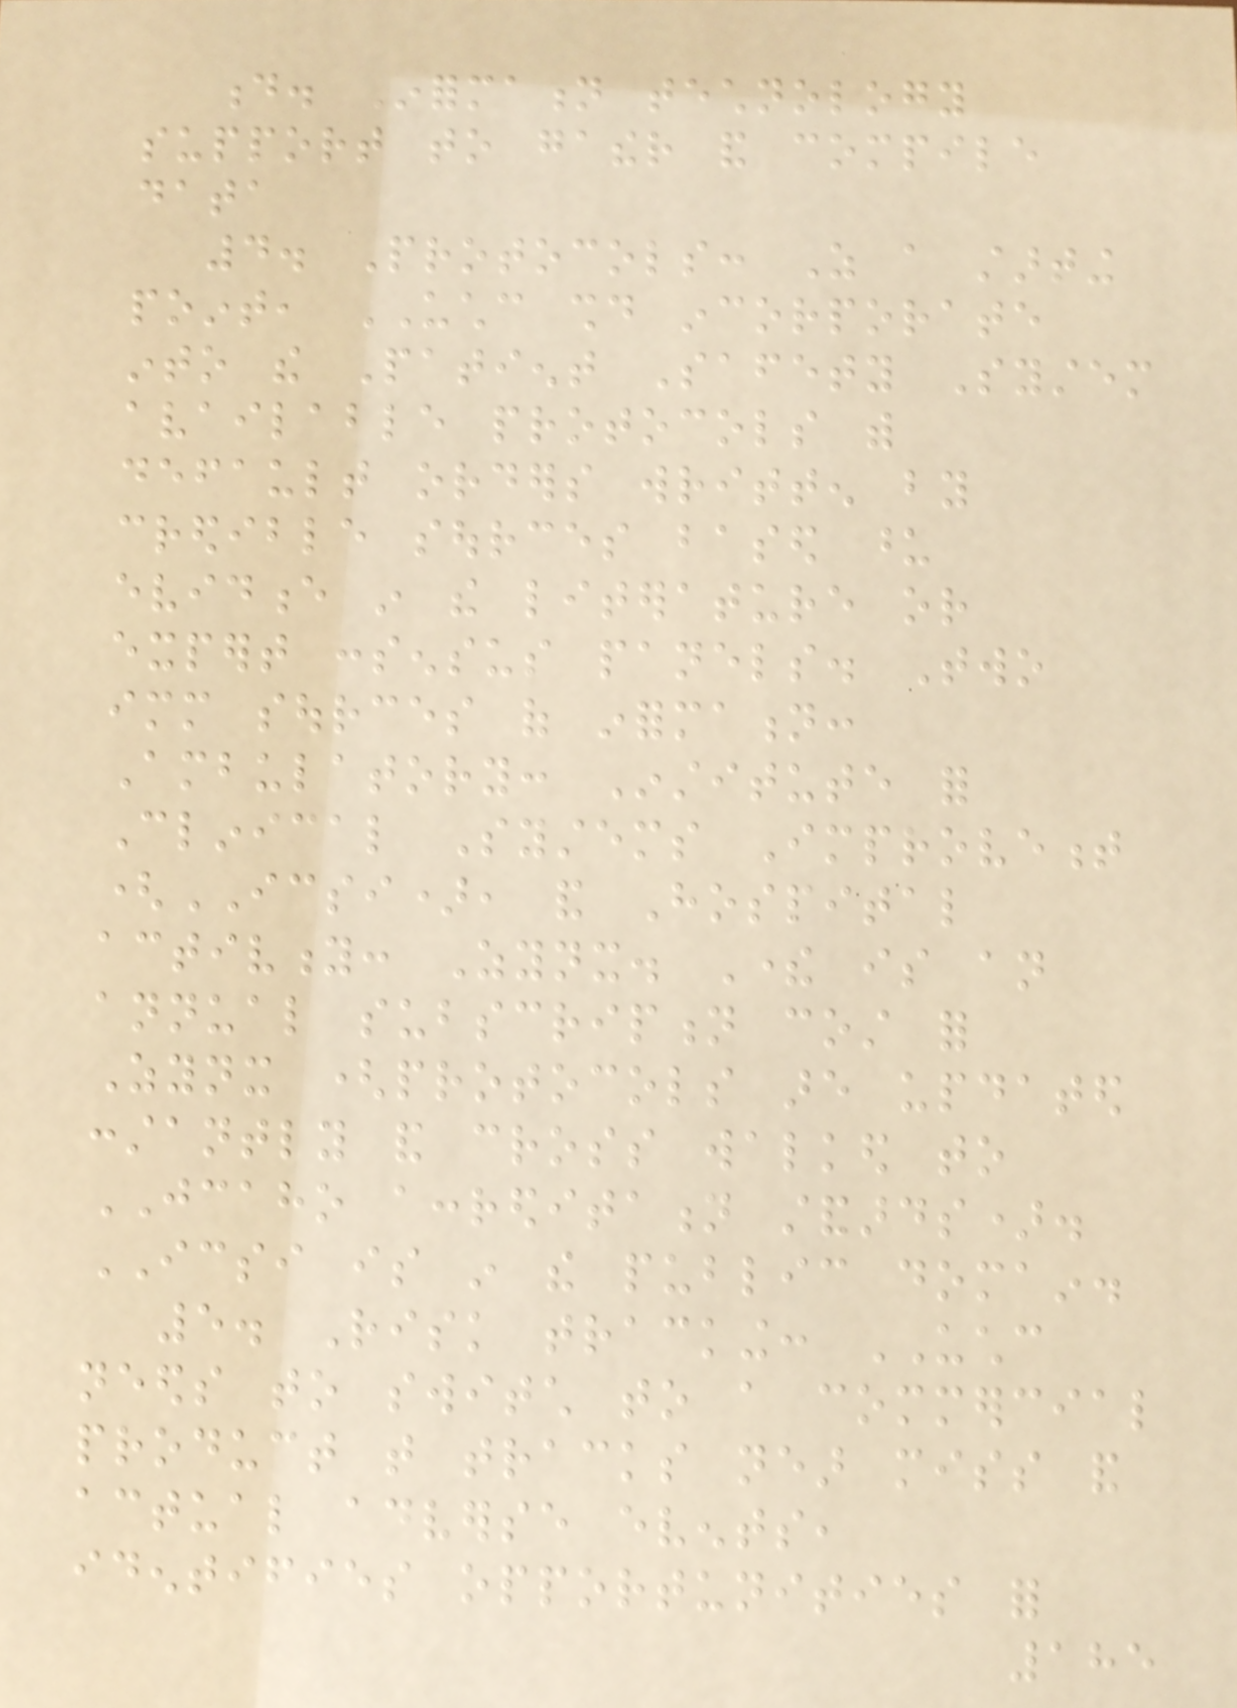d. Information technology
support to gather and compile
data
4. Protocols: As a starting
point, UCHC should incorporate
into the Patient Safety System
available protocols with
default orders written by
credible sources based upon
evidence in the literature or
expert consensus panels. Two
immediate sources of information:
Ambulatory: Institute for
Clinical Systems Improvement
(ICSI), and Hospital
activity: Zynx. There is an
annual subscription cost for
Zynx (protocols are updated
constantly and cross walked to
JCAHO accreditation standards).
ICSI is in the public domain.
5. Risk tracking: UCHC
needs to switch to a commercial
product that tracks near miss and
actual adverse events,
identifies opportunities for
185
